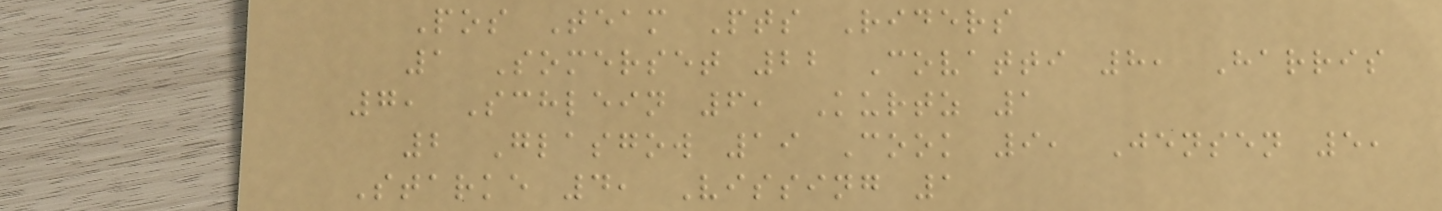Pos Team Pts Riders
1 Somerset 22 Covatti 8, Harris
7, Schlein 6, Kurtz 1
2 Glasgow 19 Cook 9, Jensen 5,
Starke 4, Vissing 1
